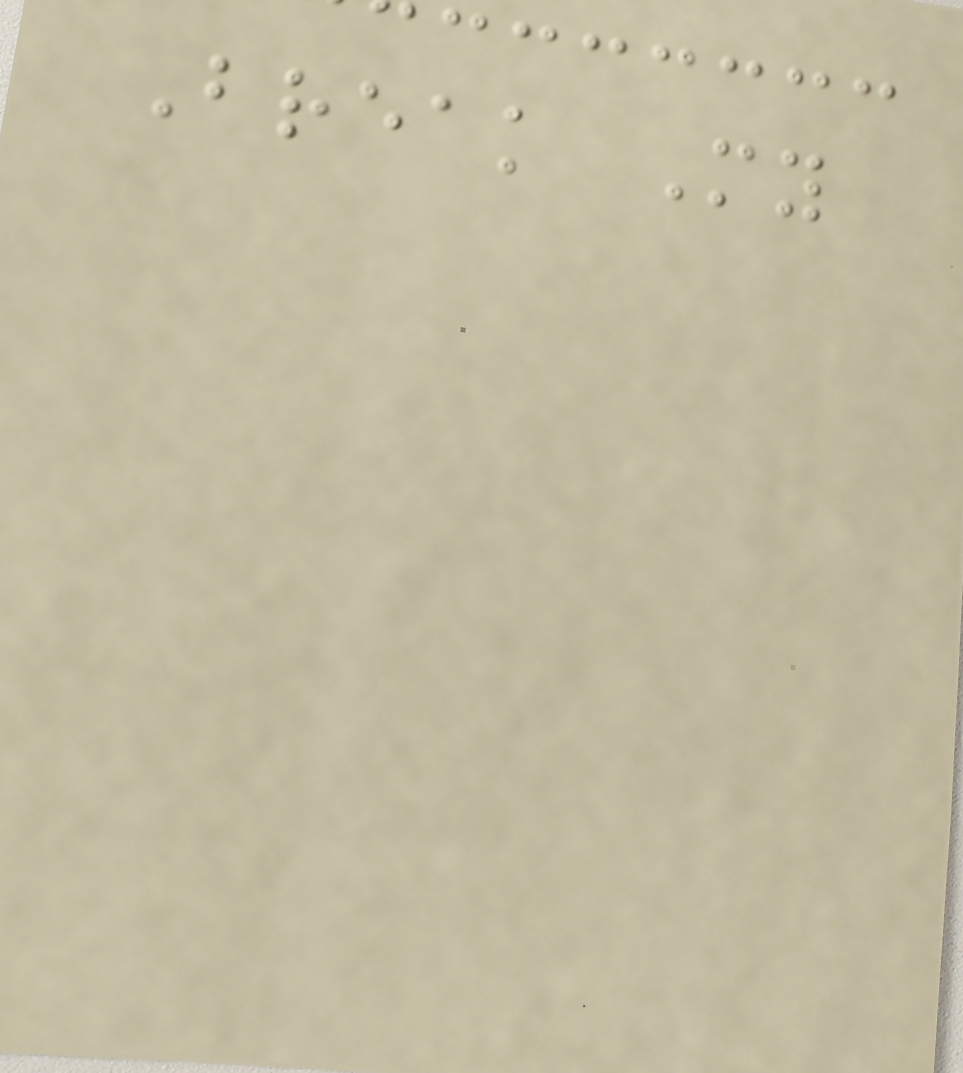Break My
